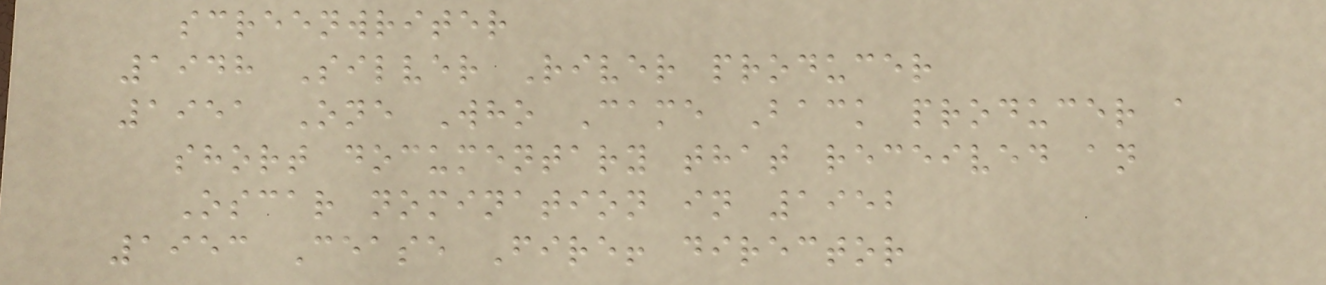screenwriter
1948 Silver River producer
1951 One Who Came Back producer a
short documentary that received an
Oscar nomination in 1952
1953 Cease Fire! director
